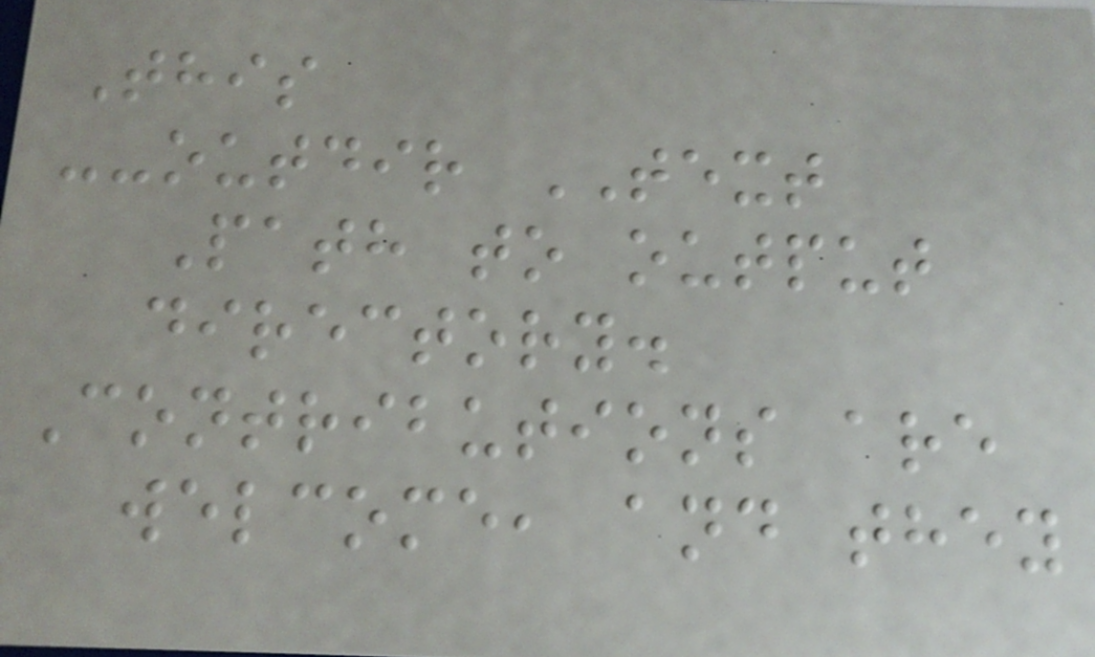This
--outdir TEXT
Path to output
directory.
Contributions are
welcome, and they
